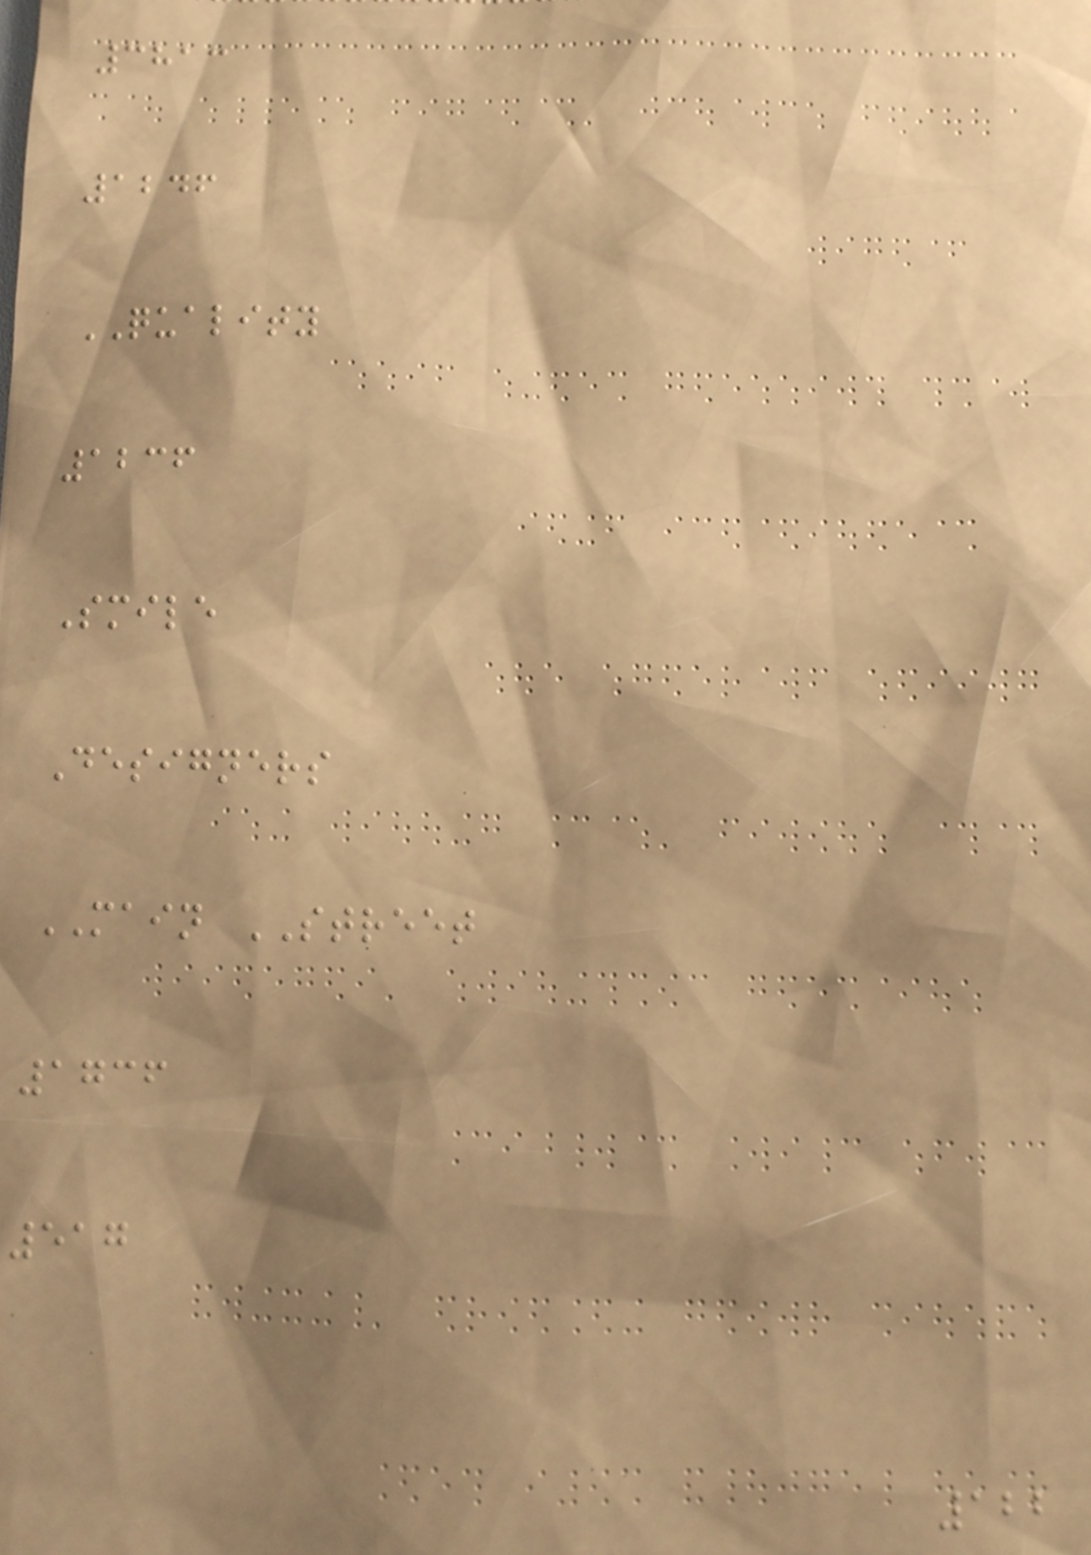3813
1246
QUALITY
1236
Smile
Designers
MAIN STREET
1736
517
122
